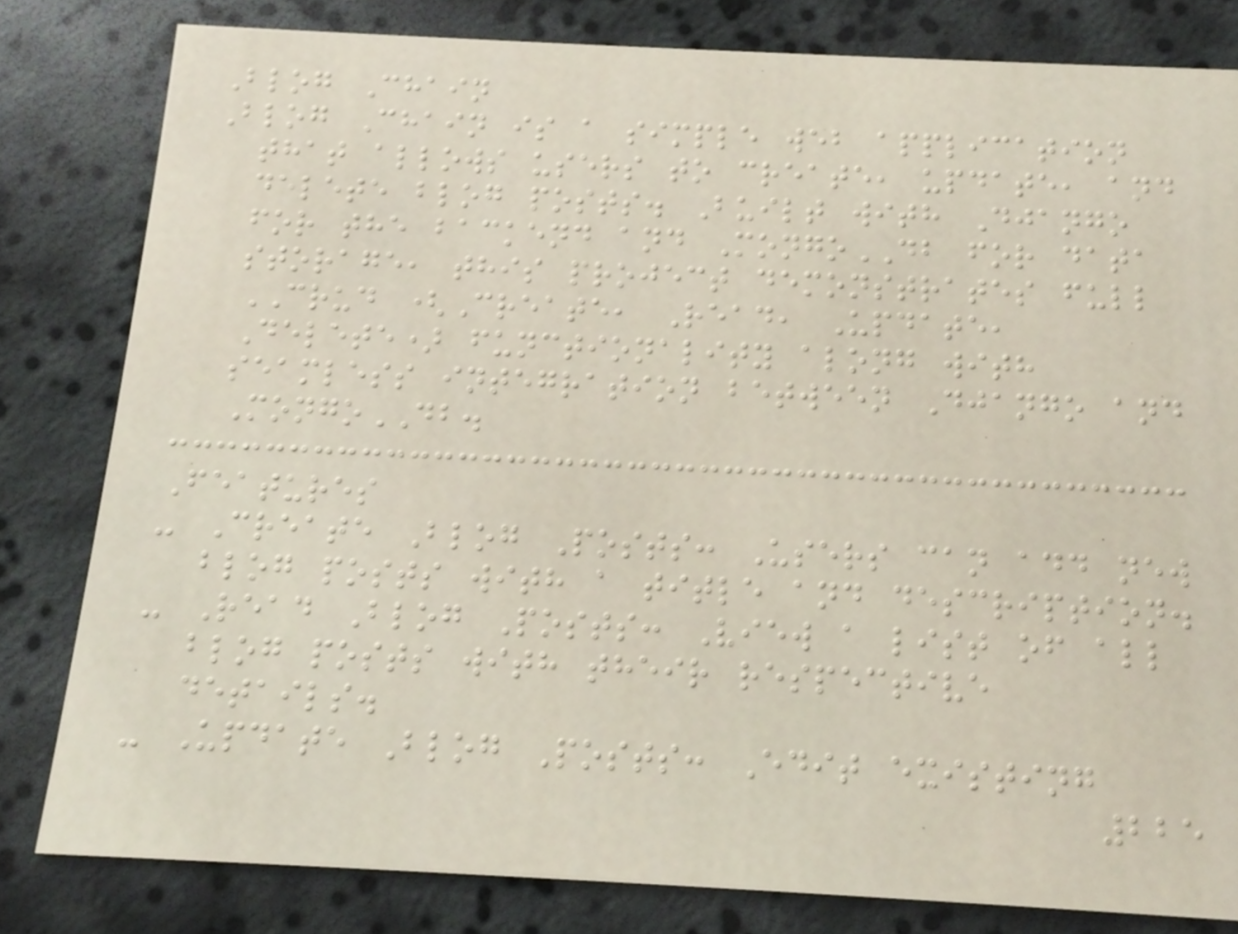Blog Chain
Blog Chain is a simple web application
that allows users to create, update, and
delete blog posts. Built with Django
for the backend and MongoDB for data
storage, this project demonstrates full
CRUD (Create, Read, Update,
Delete) functionality along with
seamless integration between Django and
MongoDB.
Features
- Create Blog Posts: Users can add new
blog posts with a title and description.
- Read Blog Posts: View a list of all
blog posts with their respective
details.
- Update Blog Posts: Edit existing
225
